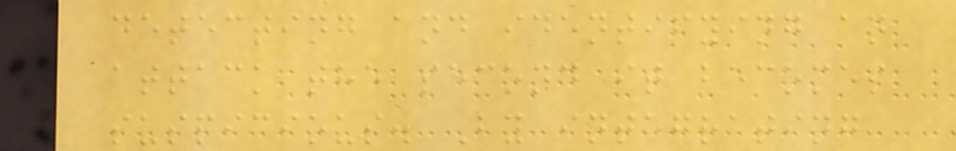detecting and identifying an
attack the second it becomes
suspicious. By integrating
